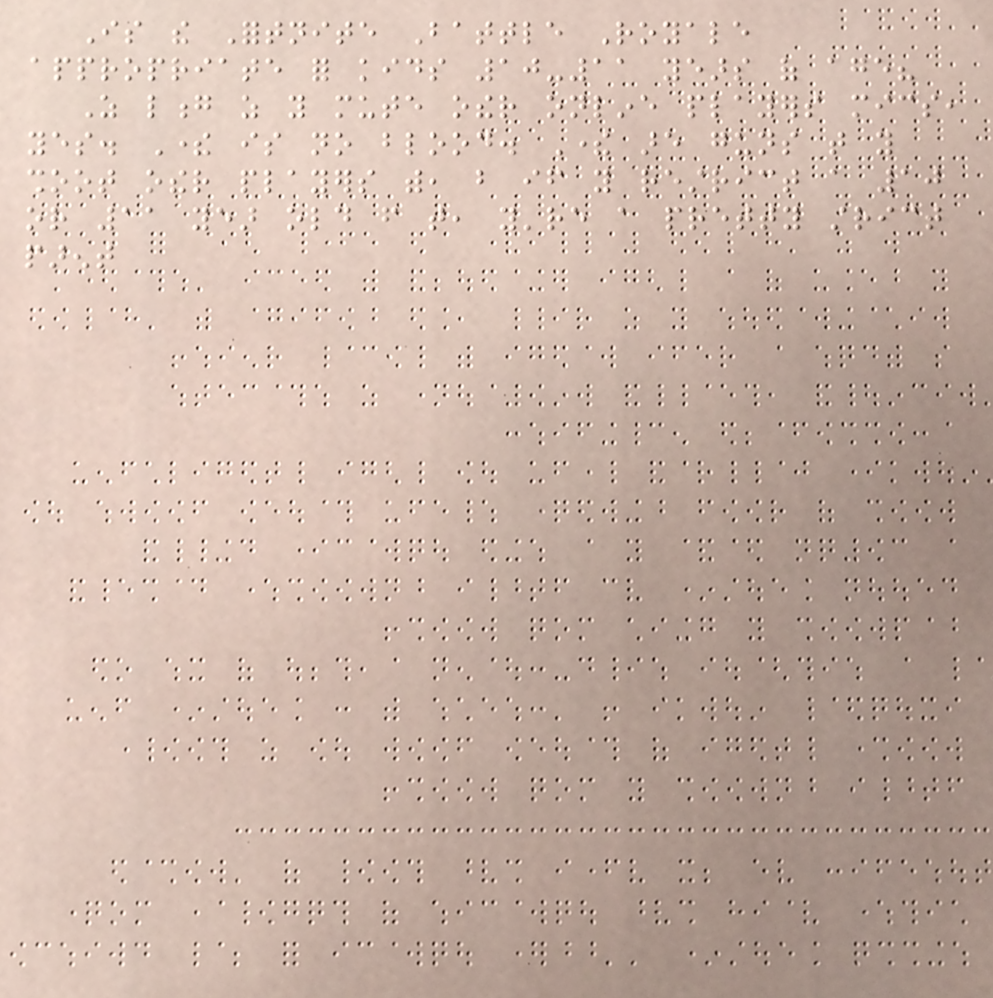Is the Fortnite Battle Royale
appropriate for kids 10-11 years of age?
As long as you mute other online players mics,
yes. There is no blood. There are guns that you
shoot other players with, but if you restrict a 10
or 11 year old from that, you're a pretty strict
parent
